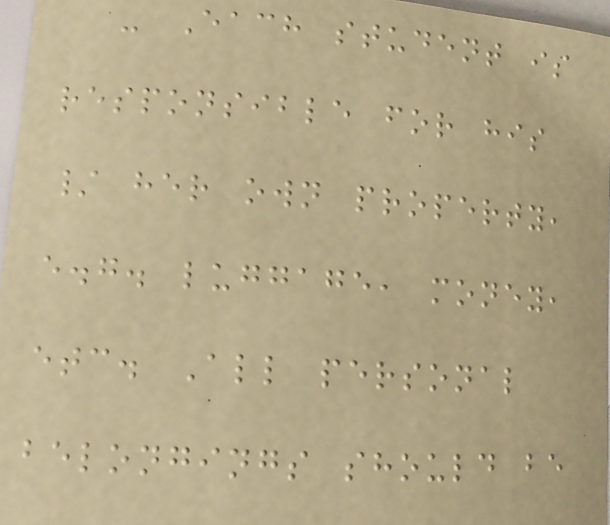- Each student is
responsible for his
/ her own property,
e.g. luggage, money,
etc. All personal
belongings should be
